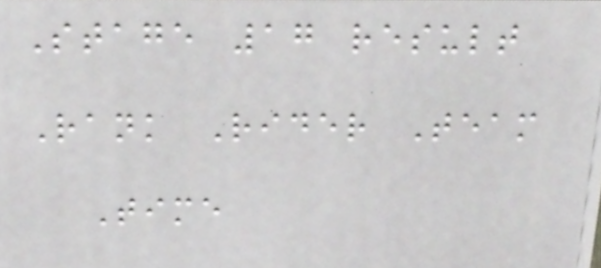Stage 17 result
Rank Rider Team
Time
